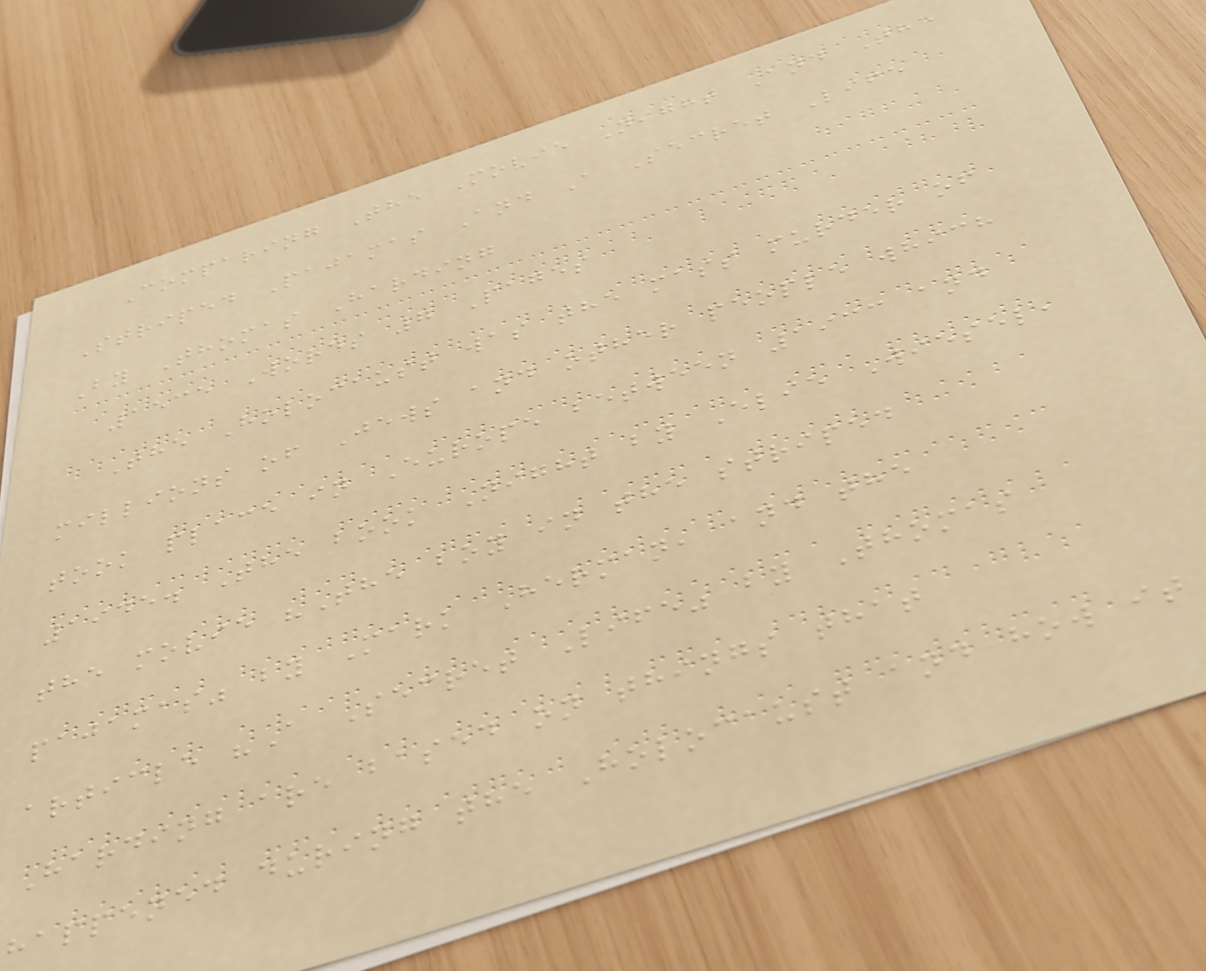Comparing The Movie Night And The
Striped Pajamas And A Secret Life
By Thomas Harding
1535 Words 7 Pages
The Holocaust was the mass murder of
millions of Jews and other people which
took place in Europe between 1933 and
1945. The book Night by Elie Wiesel,
the movie "The boy in the striped
pajamas" by Mark Herman, and the
article "A Secret Life" by Thomas
Harding are based on things that
happened during the Holocaust and how it
